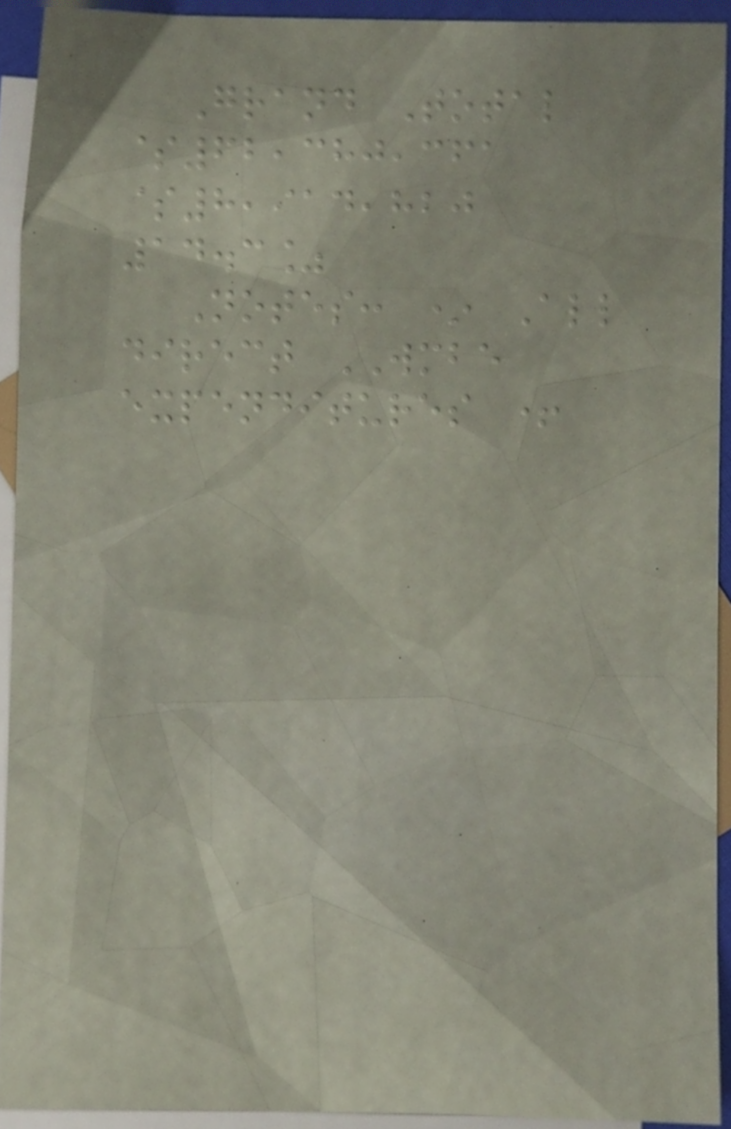Grand Total
$62,380,361
$8,914,820
14.3%
Notes: * All
direct WMBE
expenditures +
